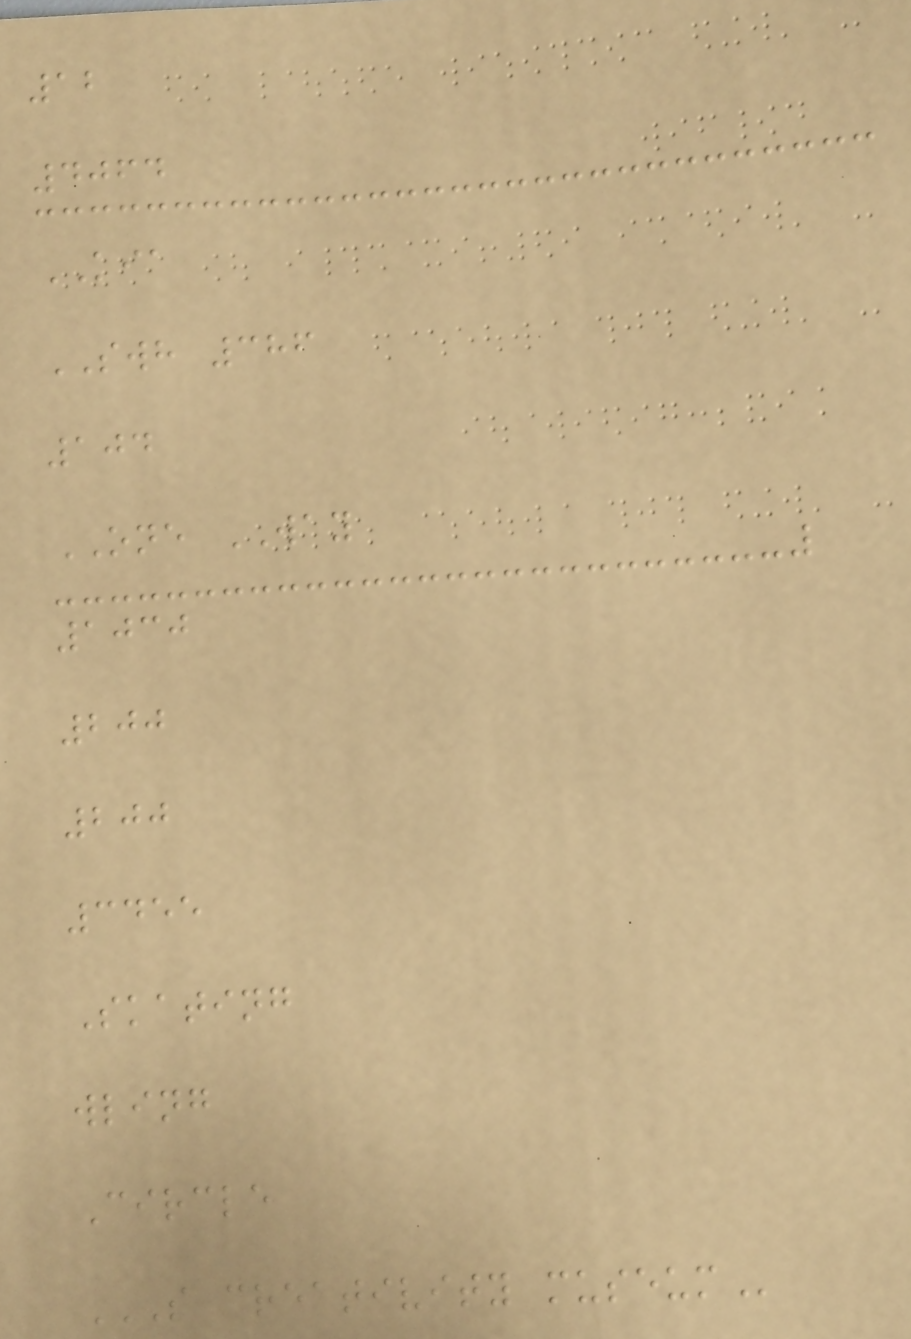12
4064
KIA
SWH 386
104
ONE WAY
1030
200
200
3455
Skating
wling
Circle
S CREATIVITY MUSEUM
